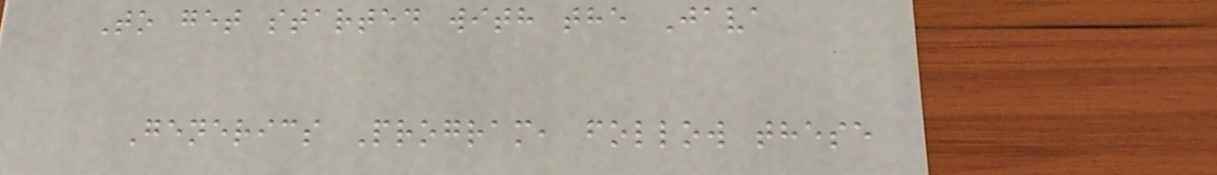To get started with the Java
Generics Program, follow these
